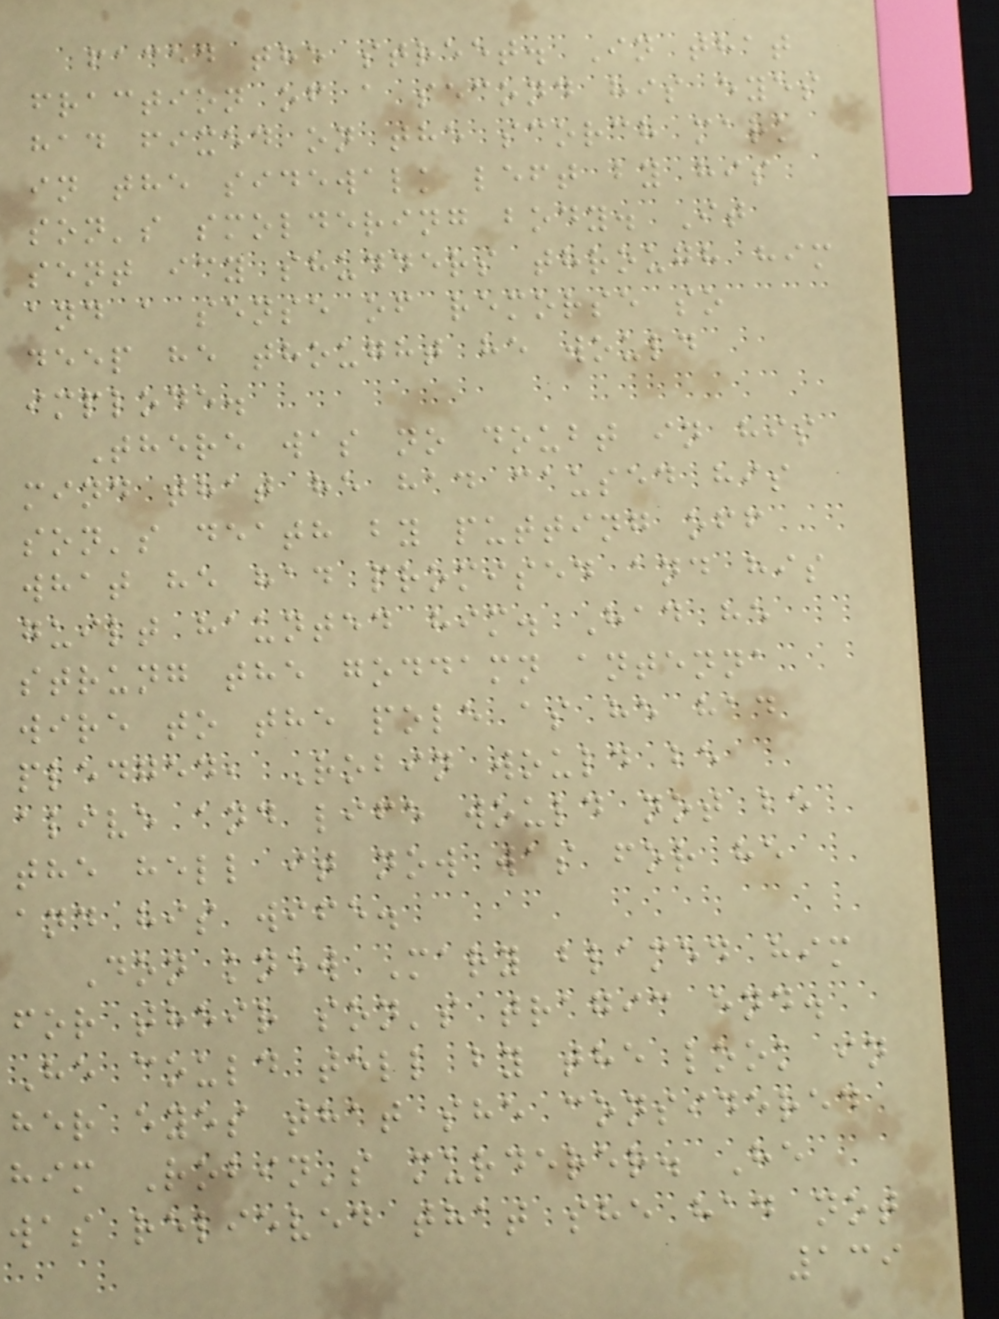faced the street. In that
fraction of a second his eyes
had fixed on the scorch mark
in the sidewalk left by his
son's smoldering body. It
sent icy shudders through him
and a sense of remorse so
deep he thought he would
implode.
There was no doubt in his
mind that he had caused his
son's death by putting off
what he had promised and his
guilt haunted him. Had he
strung the goddamn antenna
wire to the pole as he had
pledged, Robin would be
alive and life would not be
the hell it now was for he
and his wife.
Don knew Mary blamed him
for their son's tragic end.
He could tell by the look in
her eyes that she considered
him Robin's murderer. He
was relieved that she had not
139
